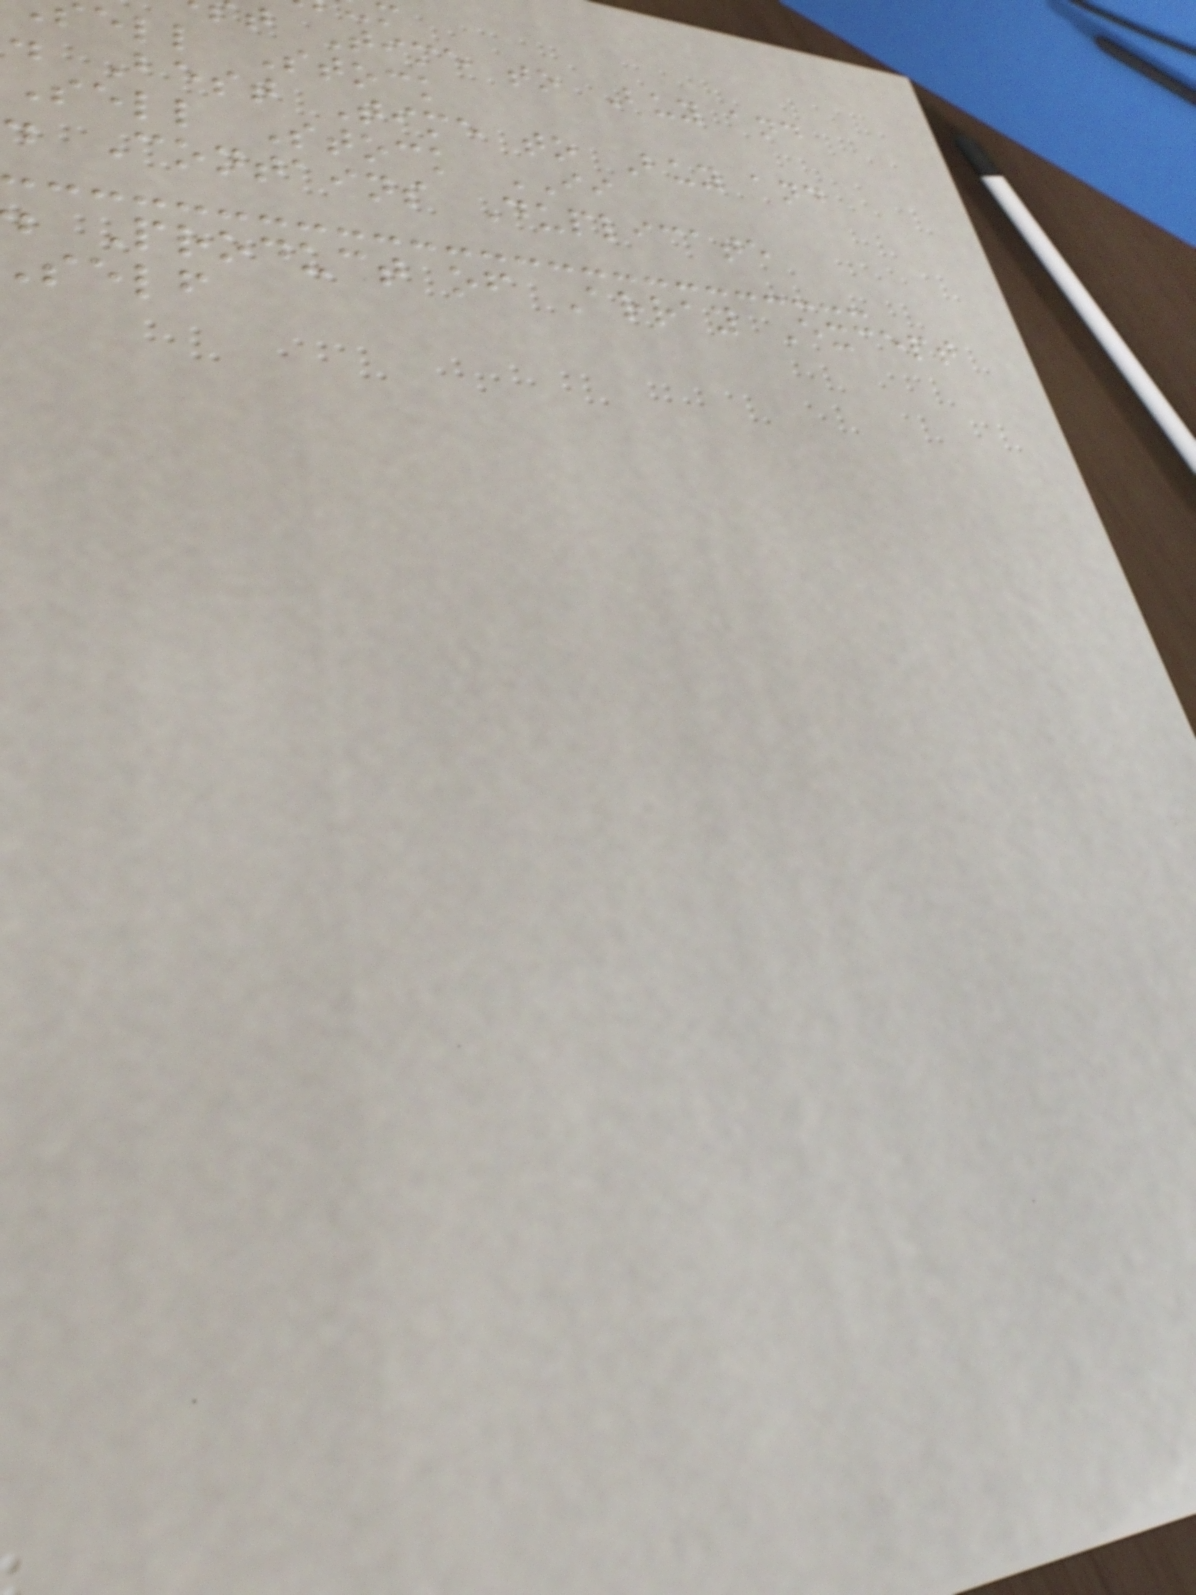t Time to Buy and
ell Stock
. Best Time to Buy and
Sell Stock II
. Contains Duplicate
Product of Array Except
self
